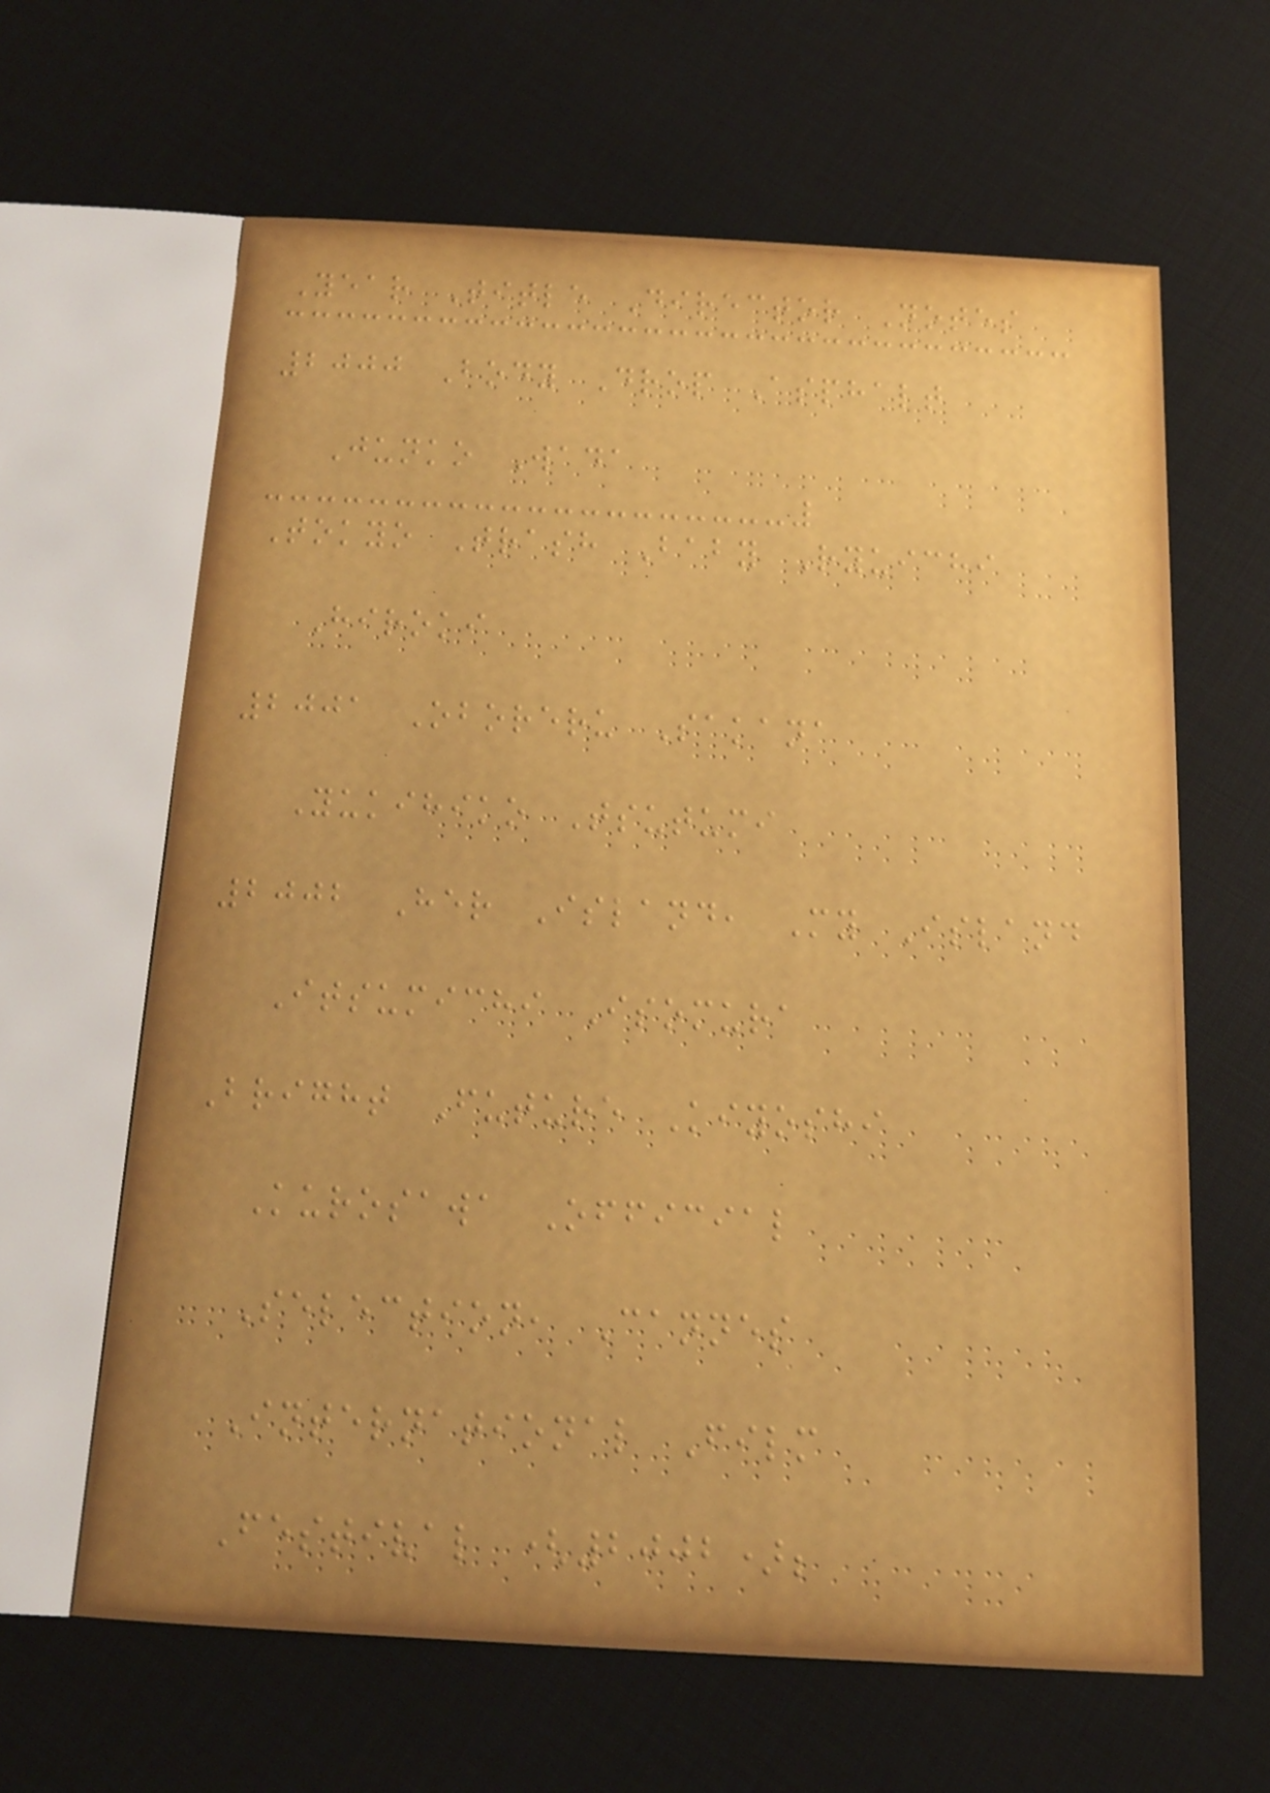Year Title Director Notes
2000 Body Drop Asphalt
Junko Wada
Tokyo Trash Baby Ryuichi
Hiroki
2001 Oboreru Sakana
Yukihiko Tsutumi
2002 Her Island, My Island
Itsumichi Isomura
Bright Future Kiyoshi
Kurosawa Official
Selection, Cannes
International Film
Festival (2002);
